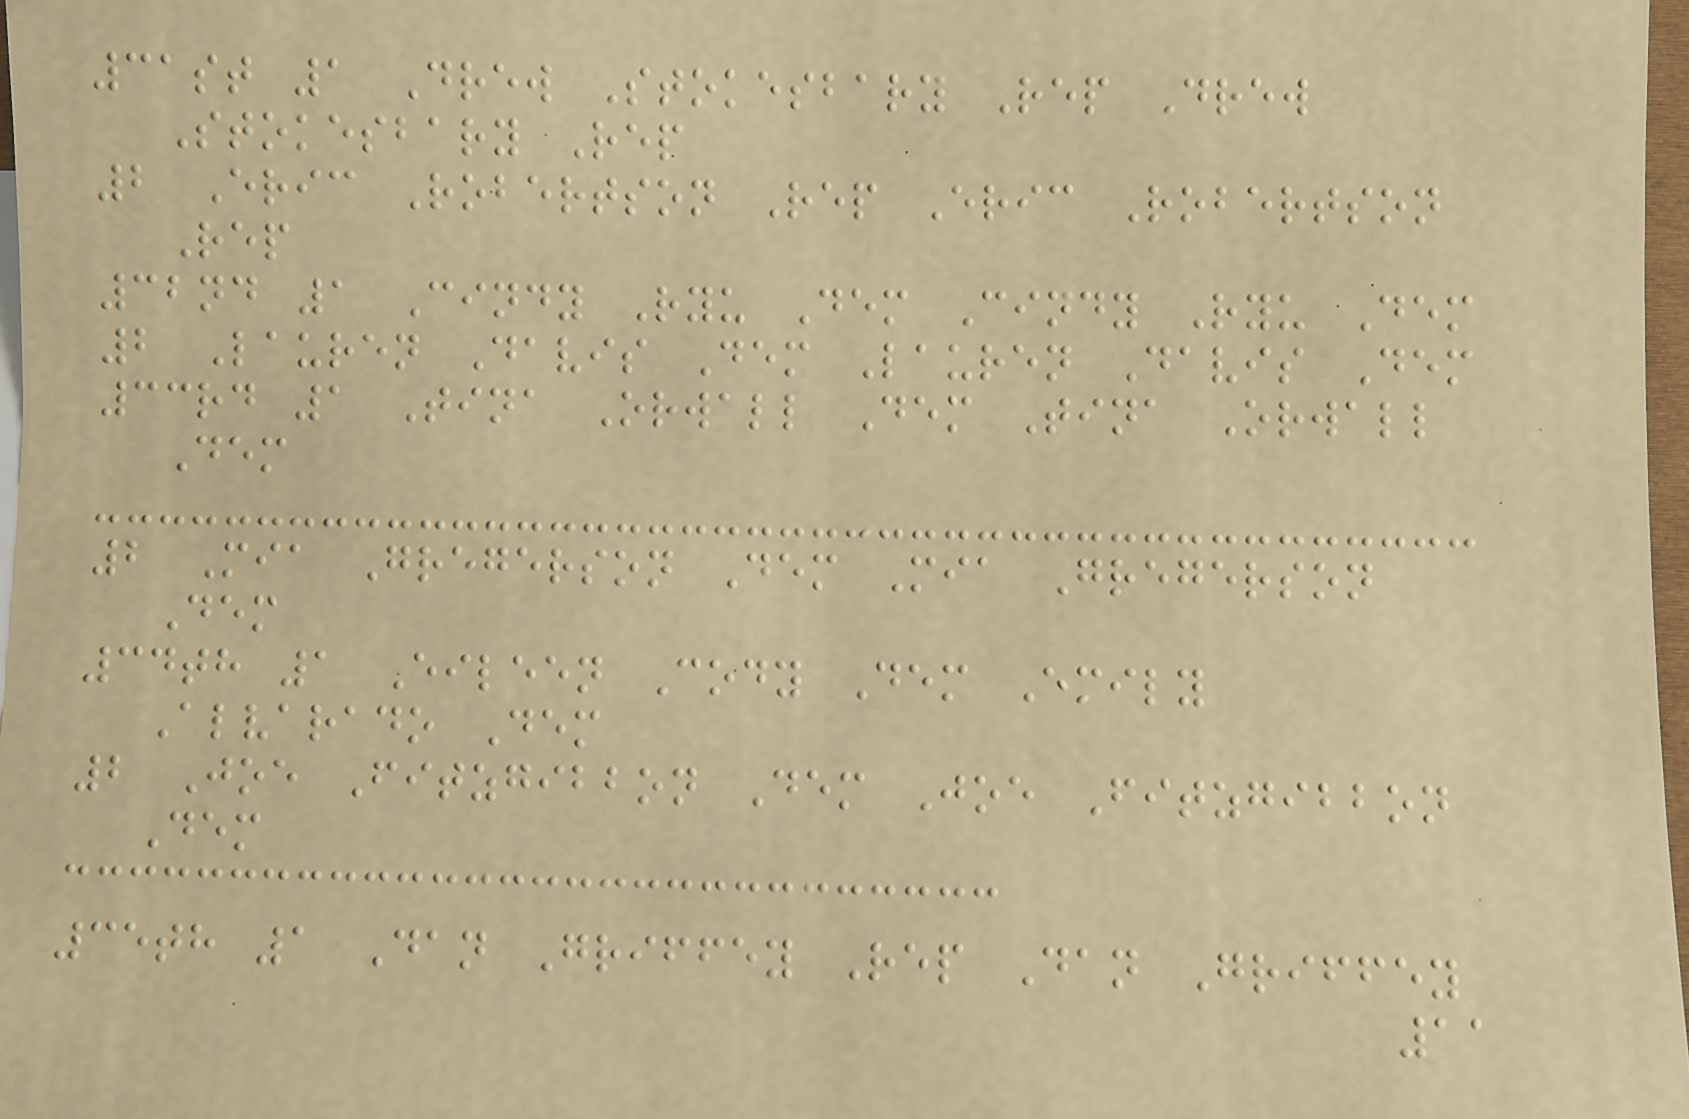31st 1 Drew Stokesbary Rep Drew
Stokesbary Rep
2 Eric Robertson Rep Eric Robertson
Rep
32nd 1 Cindy Ryu Dem Cindy Ryu Dem
2 Lauren Davis Dem Lauren Davis Dem
33rd 1 Tina Orwall Dem Tina Orwall
Dem
2 Mia Gregerson Dem Mia Gregerson
Dem
34th 1 Eileen Cody Dem Emily
Alvarado Dem
2 Joe Fitzgibbon Dem Joe Fitzgibbon
Dem
35th 1 Dan Griffey Rep Dan Griffey
11
